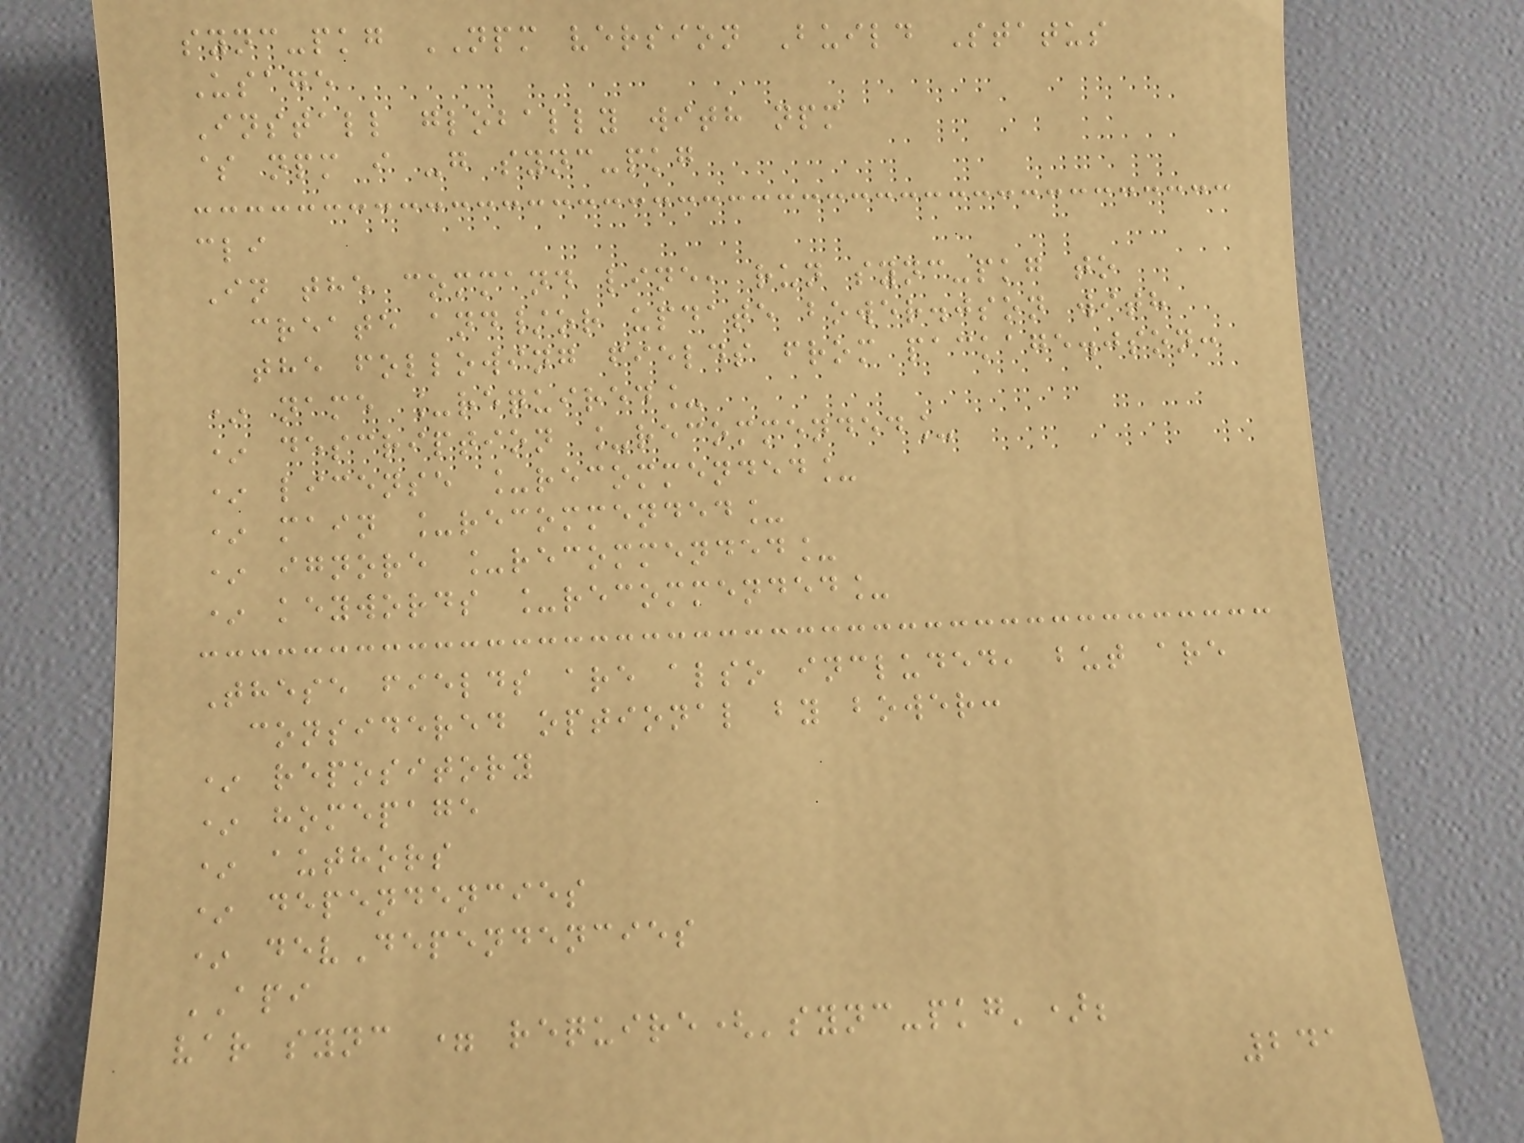sync-pkg NPM version Build Status
Usage
Install globally with npm
$ npm i -g sync-pkg
cli
In the command line, run sync-pkg to
create and/or update bower.json with
the following fields from package.json:
* name _required_
* description _recommended_
* license _recommended_
* main _recommended_
* ignore _recommended_
* keywords _recommended_
These fields are also included, but are
considered optional by bower:
* repository
* homepage
* authors
* dependencies
* devDependencies
API
var sync = require('sync-pkg');
241
